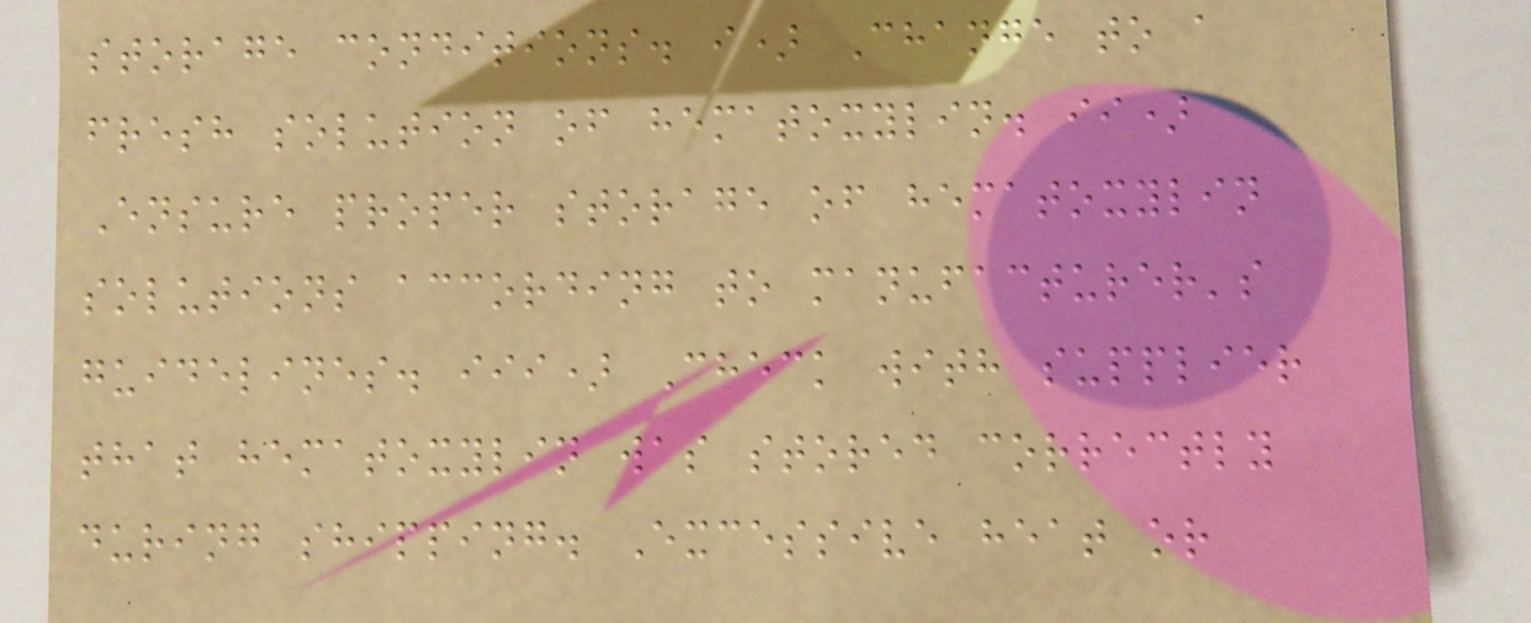storage conditions. i) Change to a
fresh solution of hematoxylin. ii)
Ensure proper storage of hematoxylin
solutions according to manufacturer's
guidelines. iii) Check with supplier
that hematoxylin was stored correctly
during shipping. Excessive heat or
